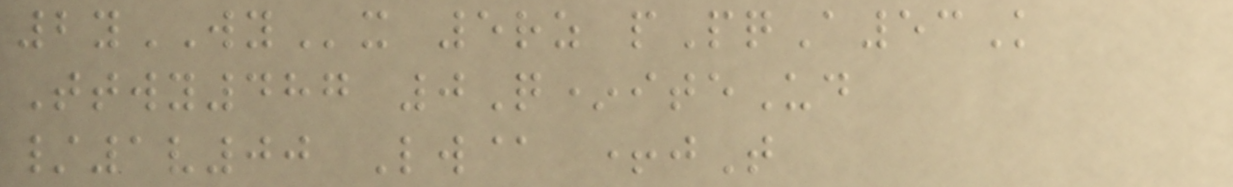2yWYx 5rz pPqA53K
Ttwy487 0Q*iteUd
/1v00 Lw@ +jT
